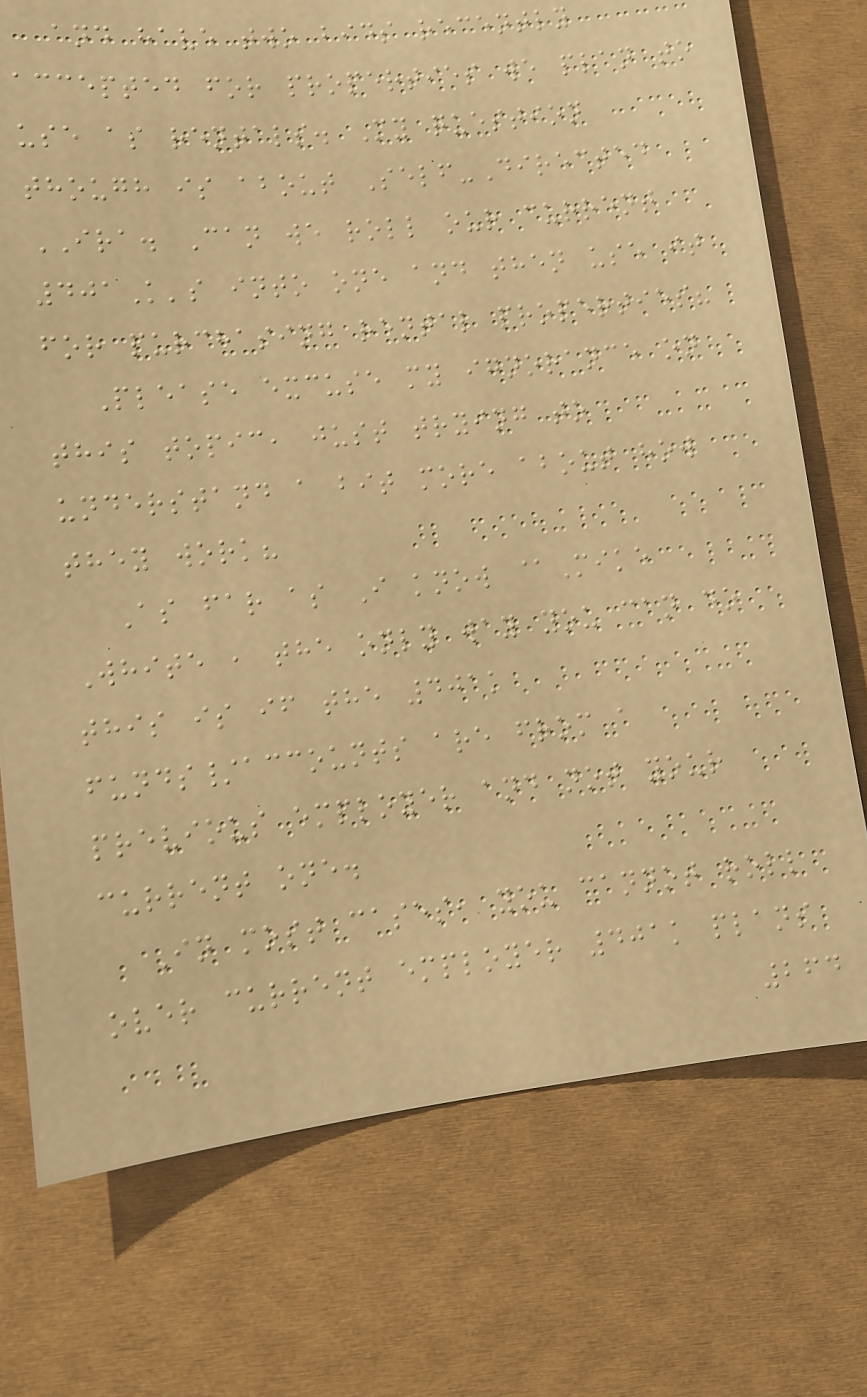and have two bids recently
accepted for properties we plan to
use as rentals. My question
though is about Self-Directed
IRA. Can we roll our current
401K's into one and then use it
for purchasing rental properties?
Please excuse my ignorance on
this topic, just trying to
understand a bit more about how
they work?
As far as I know @Mike
White , the only way you can do
this is if the 401k
funds/accounts are from a
previous employer and not your
current one.
In most cases, you cannot roll
over current employer 401k plans
264
